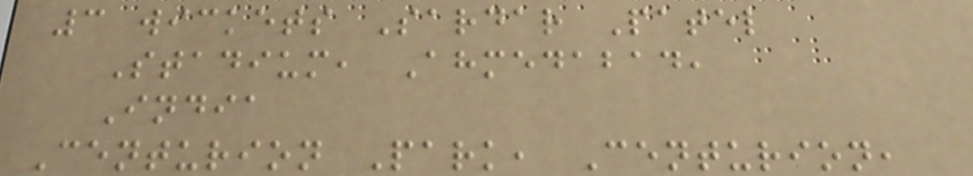3 wickets Sardar Patel
Stadium, Ahmedabad,
India
Centurion Park, Centurion,
